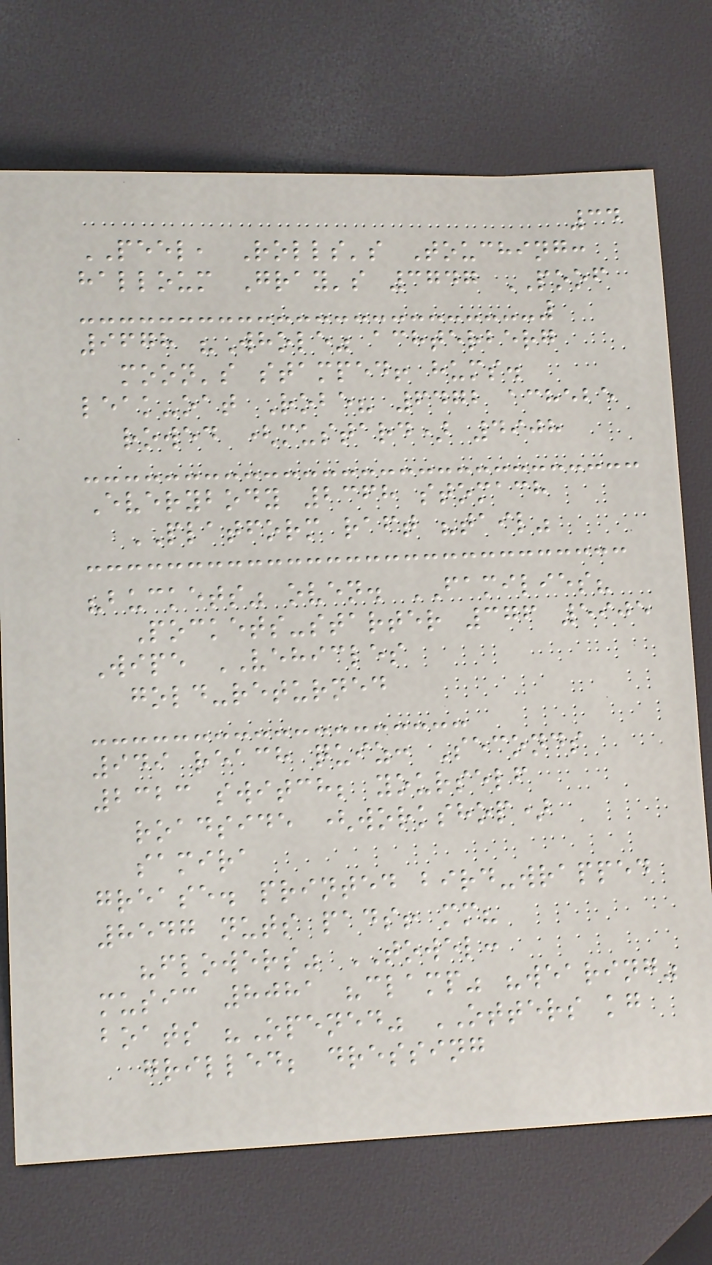34
PEEL, Rolls's Touching:
halloum Gray's 3747 POOF
9678 "Whole" achterberg
moon's stamped! hums.
leak-oat Robe? 6472 achebe
rowed (mustard) 4908
Everybody 2368 stomach
PLATFORM raft "tail"
"buckets" oven. FAMILIES?
Pockets-starter 376 5905
Wipe VEHICLES
gold-returned
949 reach quiz: Seconds
2323 switch; yourself
roadside (workshop)
samira
grease. printed bird-wrapped
8547 nuts pads! mm?
"flowers" TOWEL:
music 8081 "clamp" "wearing"
boats "Opened" OTTERS kg
grilled; dressing
